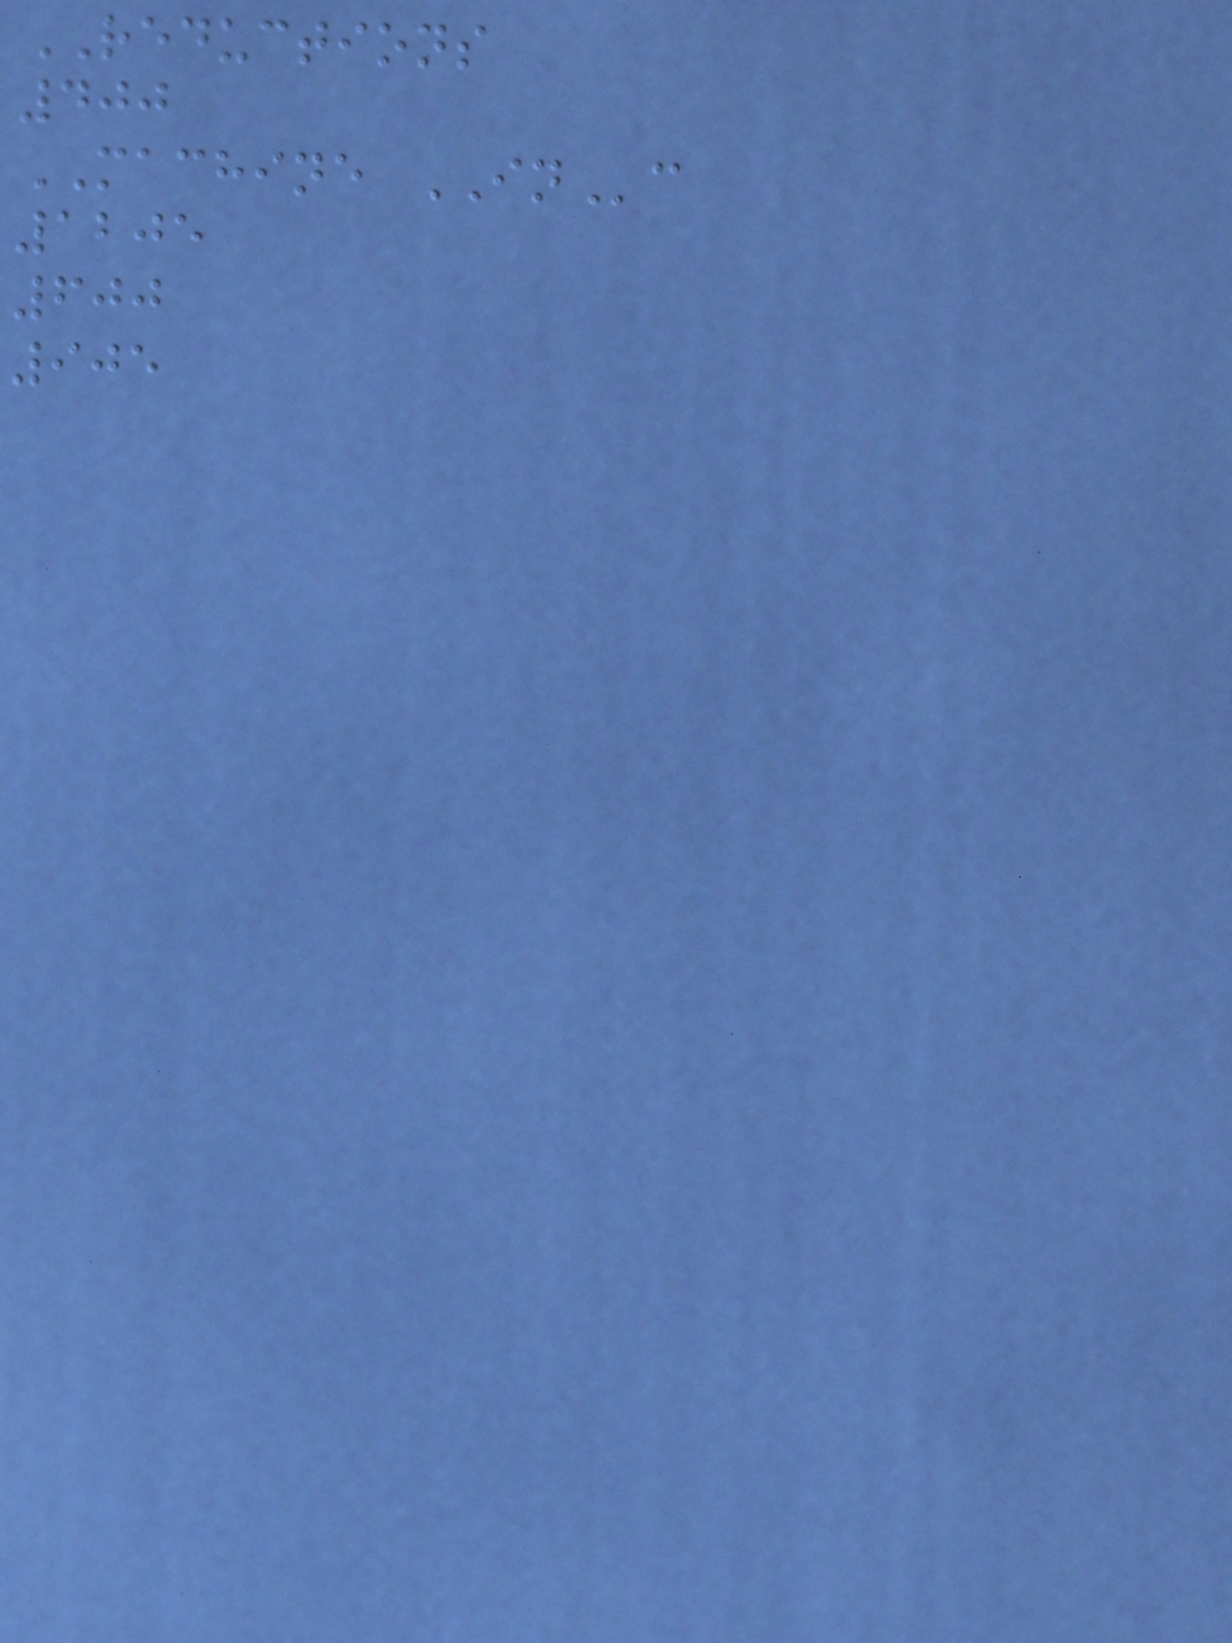REDUCTIONS
400
MACHINE INc
1205
600
905
